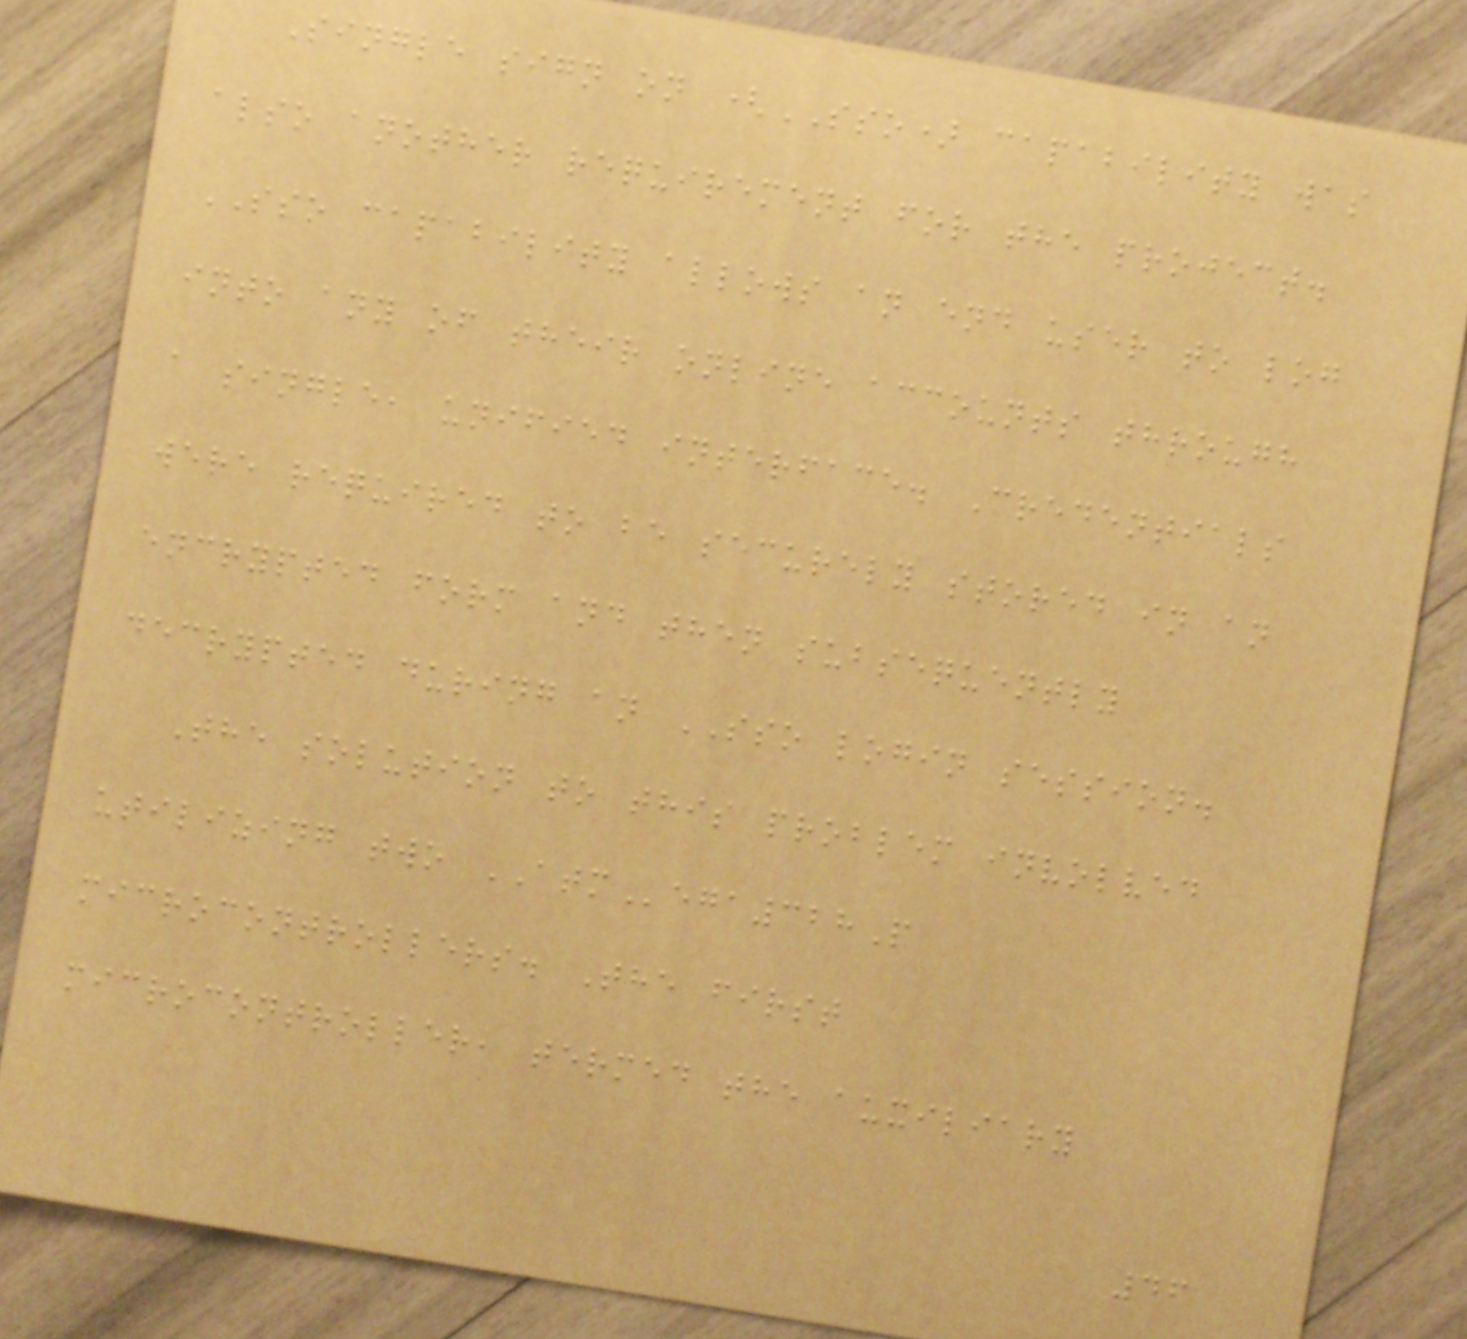Single sign on (SSO) capability was
also another requirement for the project.
SSO capability allows an end user to log
into any of their online accounts through
a single, unified interface. Credentials
were required to be securely stored in an
encrypted form and then subsequently
decrypted during an SSO login session.
The solution to this problem involved
utilizing two ATMega328P
microcontrollers. The first
microcontroller, termed the auxiliary
46
